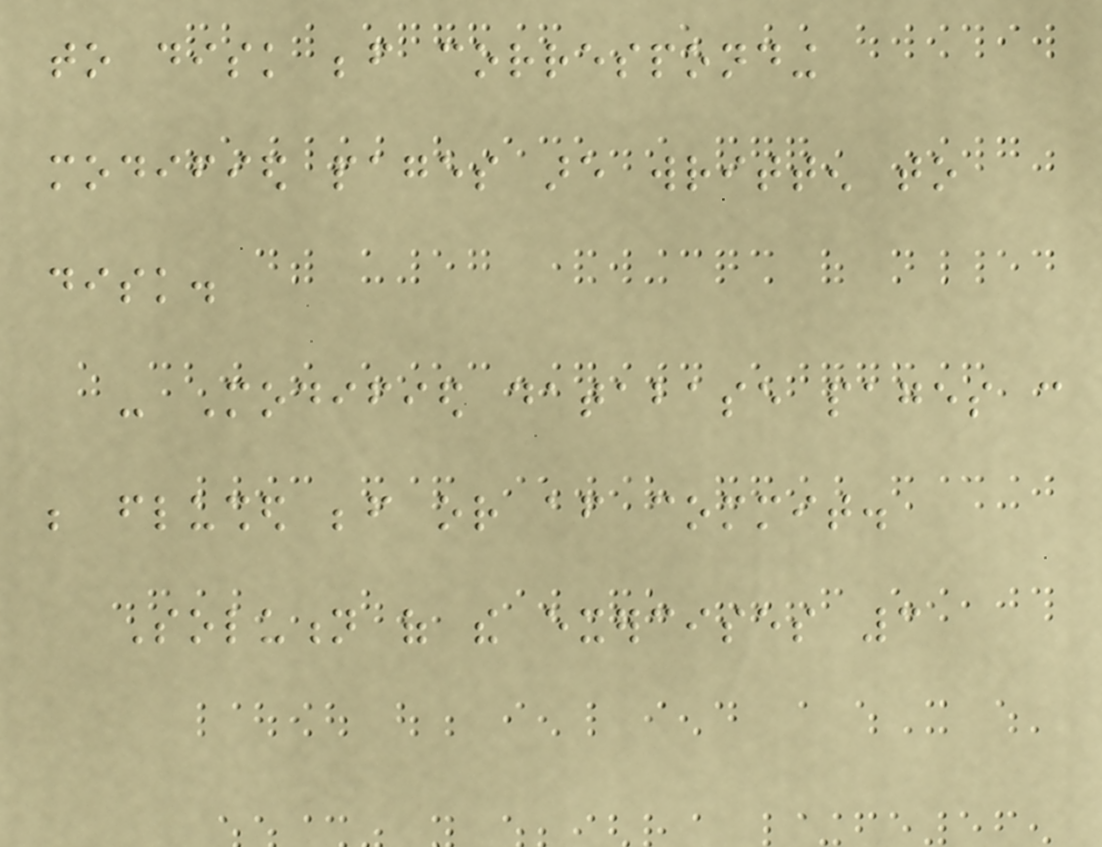to disk before corresponding
modified pages are written to
disk.
- Modified database pages can
be flushed before or after commit.
Solution of the exercises 3
